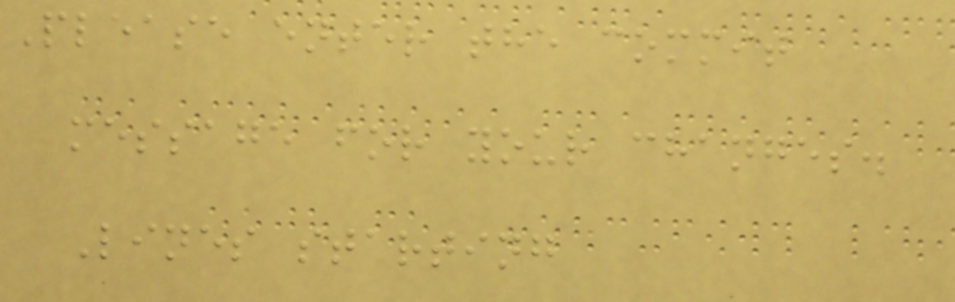Please enter the commit
message for your changes.
Lines starting
